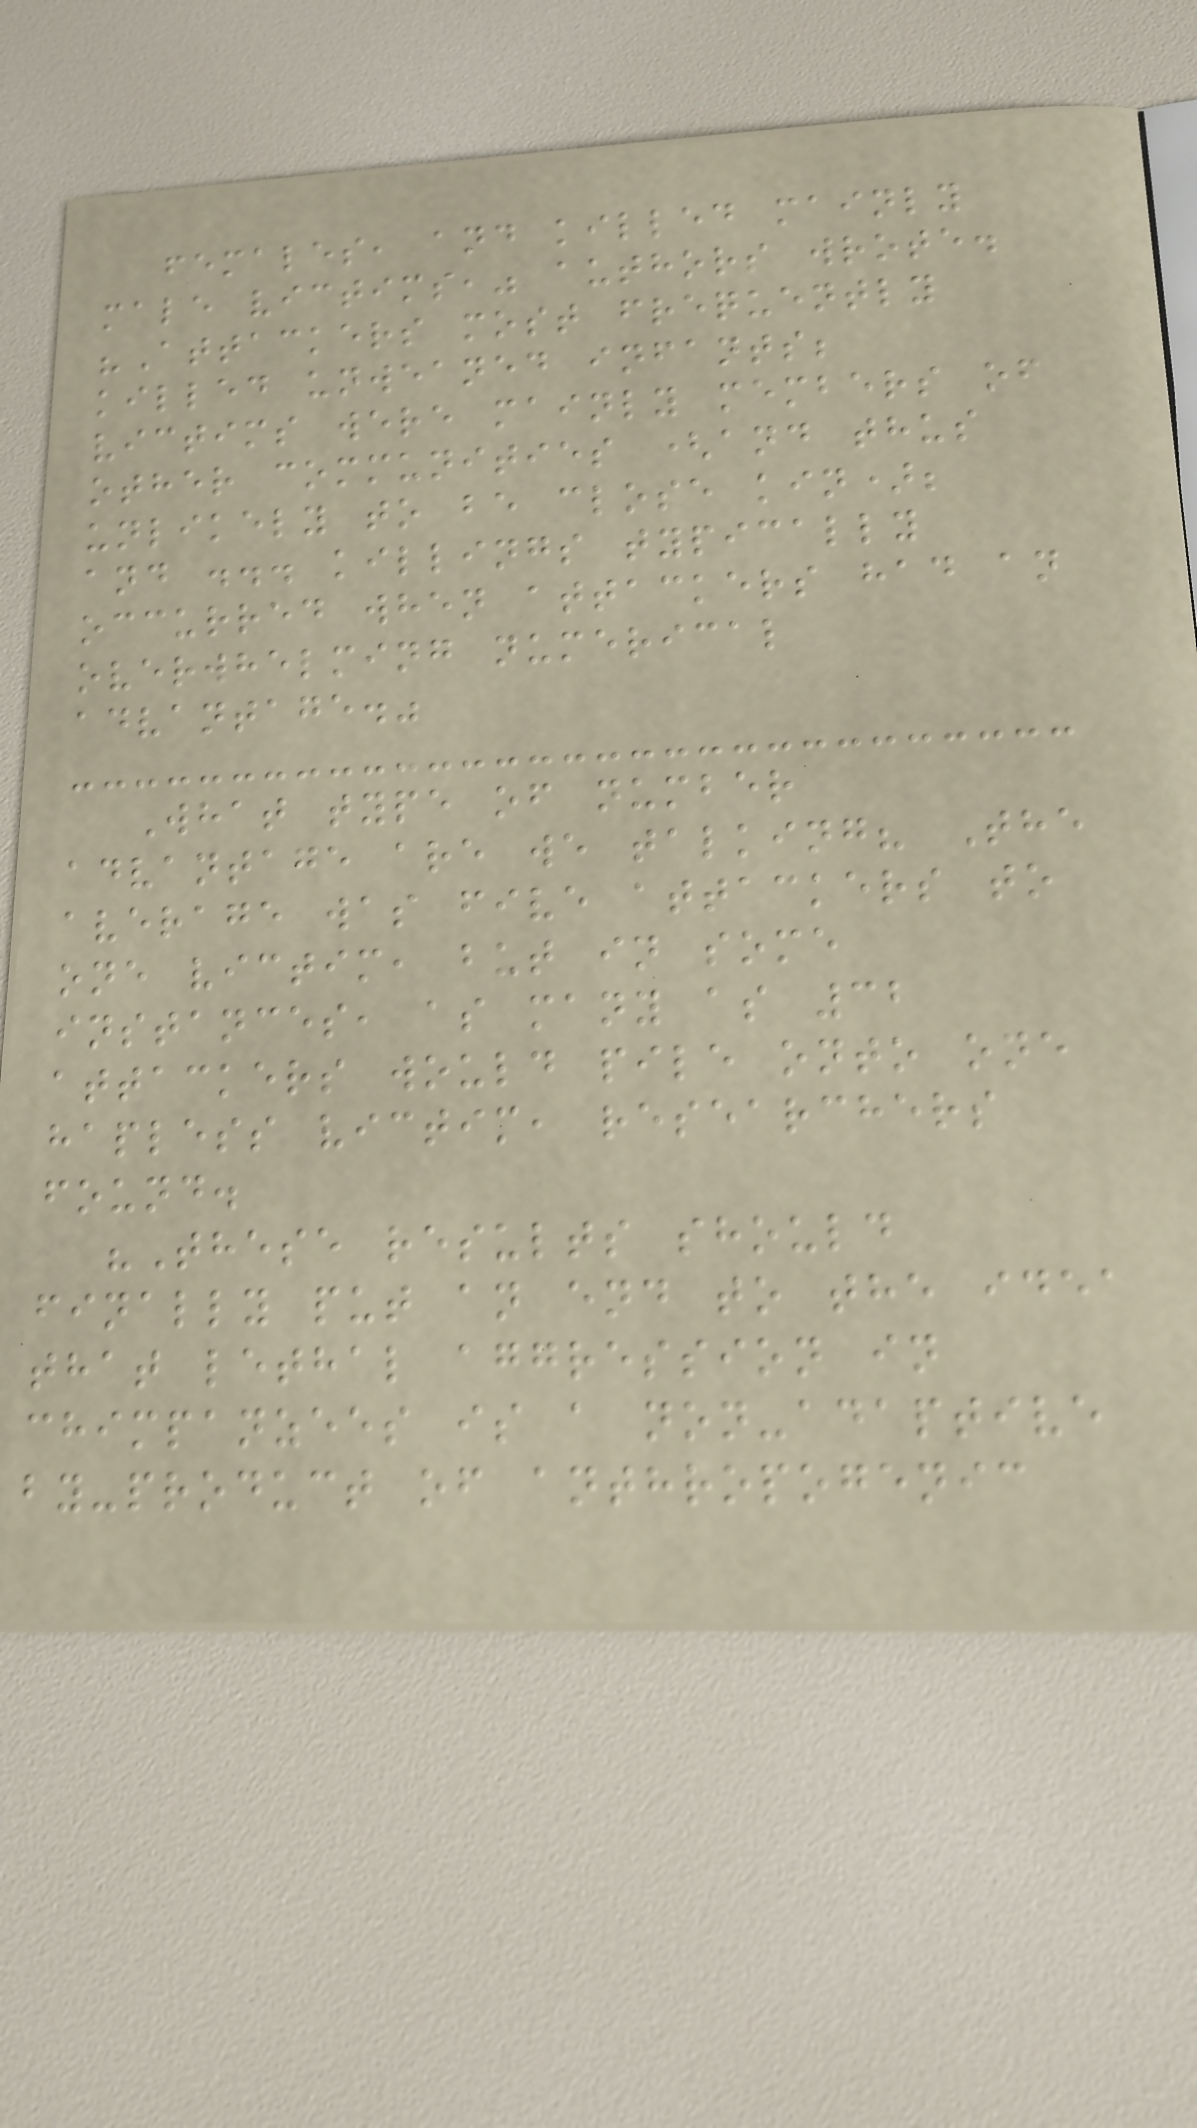females, and killed mainly
male victims," authors wrote.
"Attackers most frequently
killed unweaned infants;
victims were mainly members of
other communities (and thus
unlikely to be close kin);
and ... killings typically
occurred when attackers had an
overwhelming numerical
advantage."
What type of number
advantage are we talking? The
average was five attackers to
one victim, but in some
instances, as many as 32
attackers would pile onto one
hapless victim, researchers
found.
"These results should
finally put an end to the idea
that lethal aggression in
chimpanzees is a non-adaptive
by-product of anthropogenic
